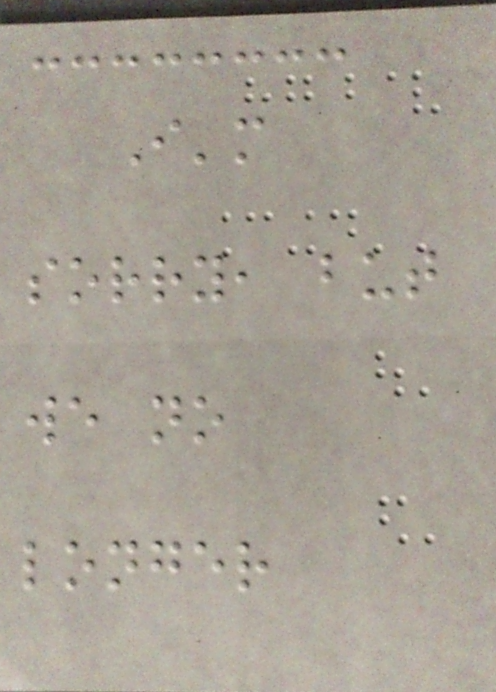I'm
sorry, but
we no
longer
